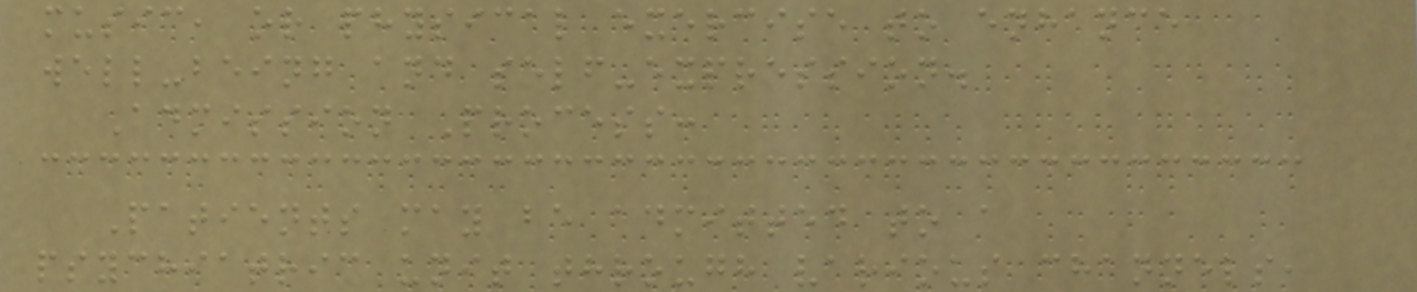music, or physical exercise to enhance
well-being and self-expression.
Admission Process:
Patients may be admitted to a
psychiatric unit through various channels,
